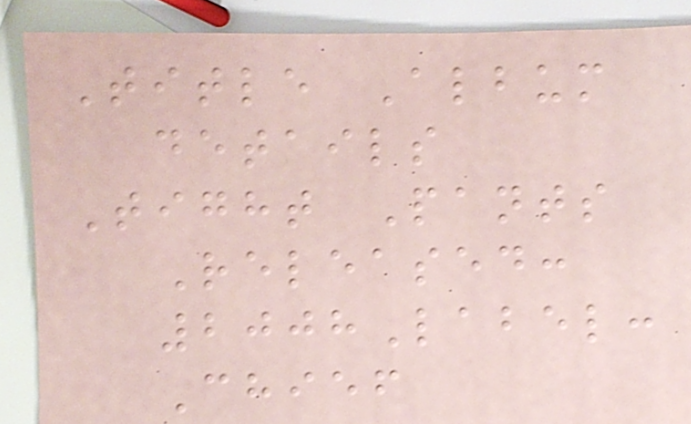Title Album
details
Tight Pants
Released:
2008Label:
Chief
